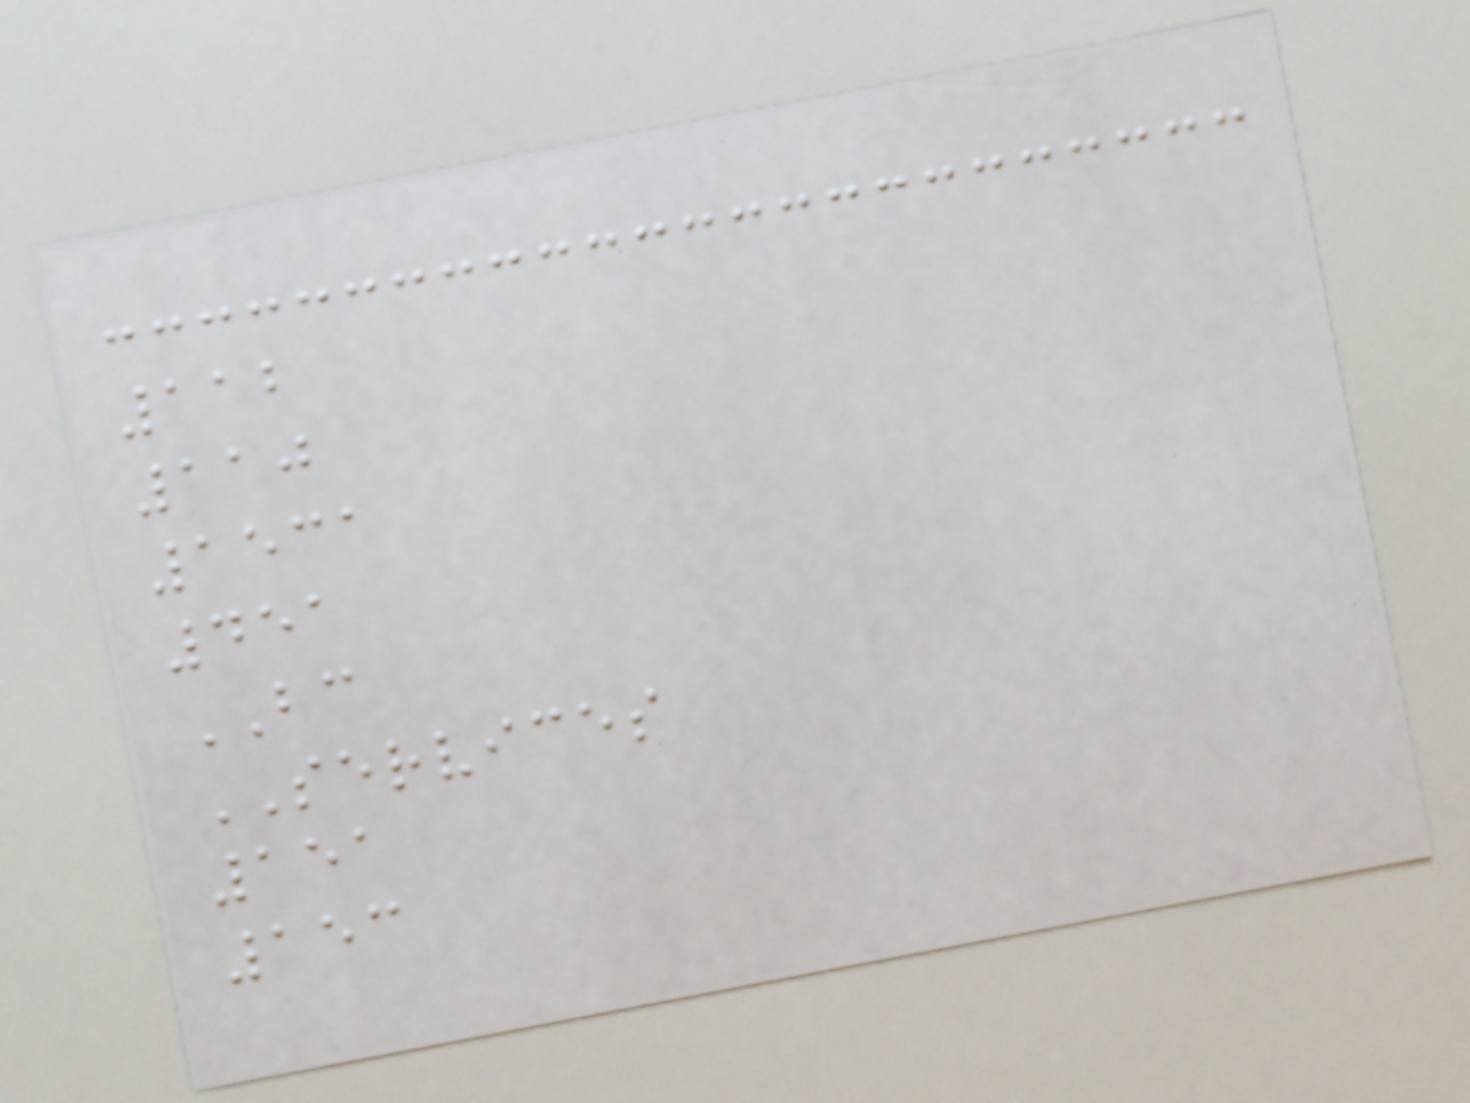112
110
1531
451
BC
SERVICES
151
153
